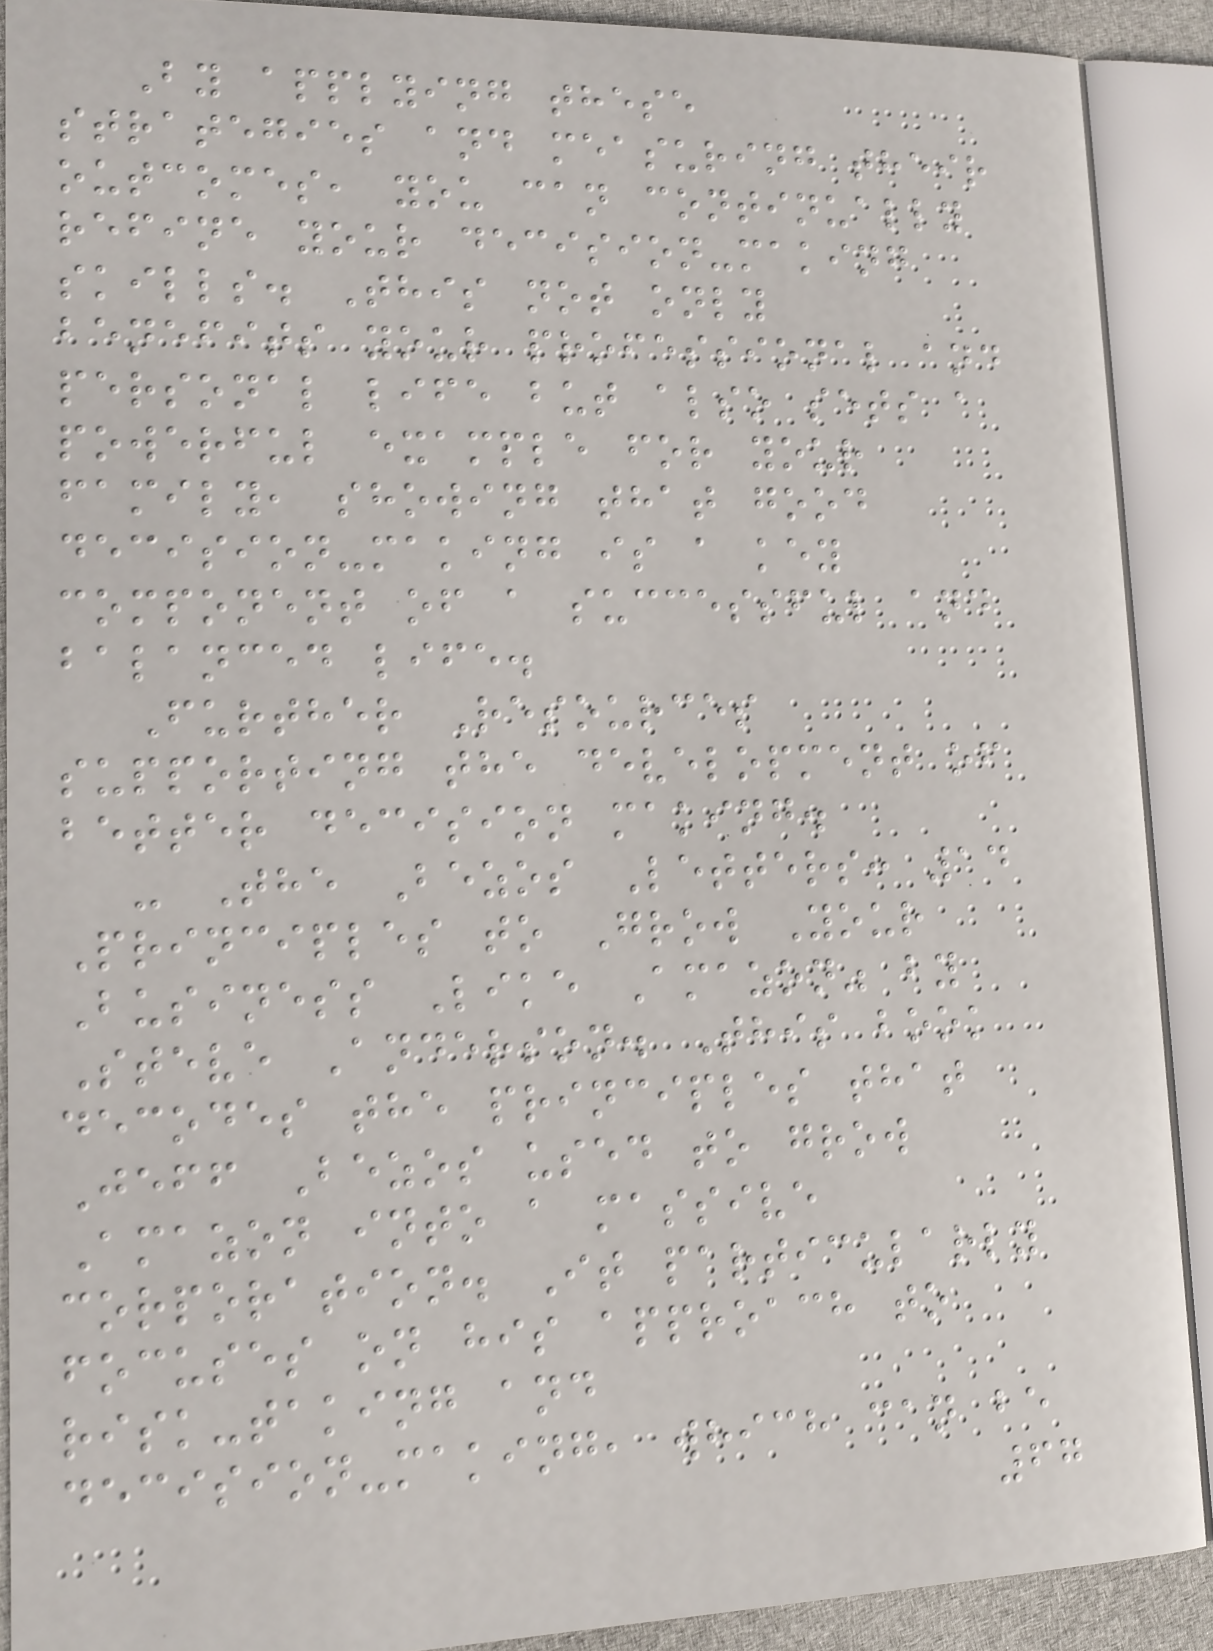By applying these
strategies and measuring their
outcomes, you can continually
refine your decision-making
skills. This not only
benefits your professional and
personal life but also sets a
powerful example for your
family, showing that good
decision-making is a key
component of a successful and
balanced life.
Further Resources
supporting the development of
better decision making.
- The Bezos Letters: 14
Principles to Grow Your
Business Like Amazon" by
Steve Anderson. This book
decodes the principles that
Jeff Bezos used to grow
Amazon into a massive
corporation. It particularly
focuses on his approach to
risk-taking and
decision-making, which can be
67
